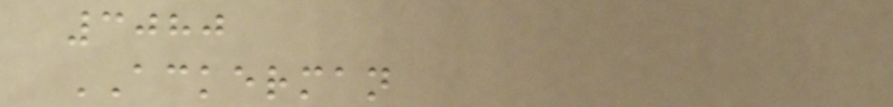3080
ACKERMAN
